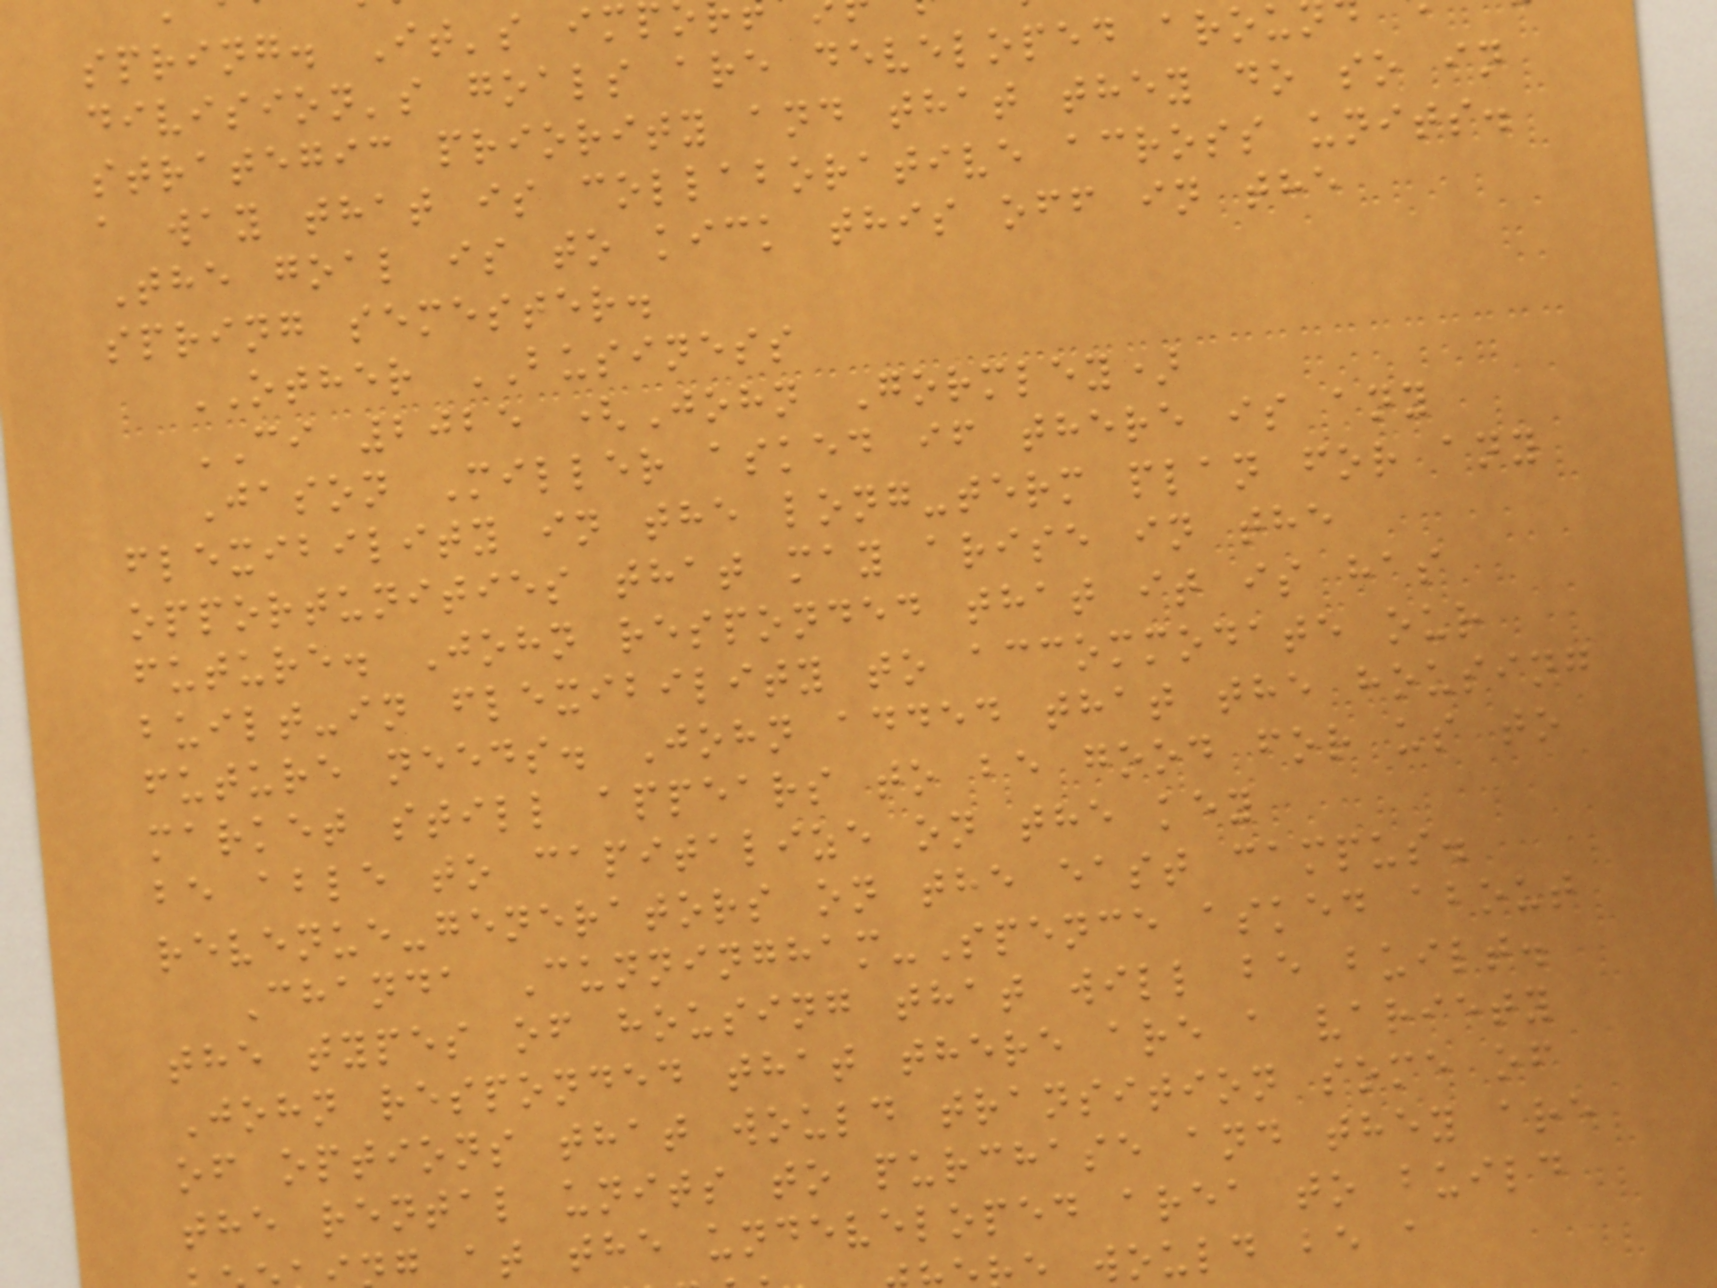spring. It's imp
division's goals are developed arou
strategic priority and that they do so in
a way that is collaborative across units.
The goal is to kick this off in the
spring semester.
OTHER BUSINESS
CI 2025 (John Gormley)
Jason Miller asked if there is any
flexibility in the long-term plan for any
opportunities that may arise in the
future. John responded that it is has
built-in flexibility to accommodate our
future needs. John added that the housing
market still appears to be good for us to
be able to capitalize on the key
revenue-generators on the east campus.
Chanda Cunningham-Spence asked about
the types of housing that will be built.
John responded that there are a variety
of options that would transition some of
the rental units to purchase and they are
g at the undeveloped area to build
would be a
